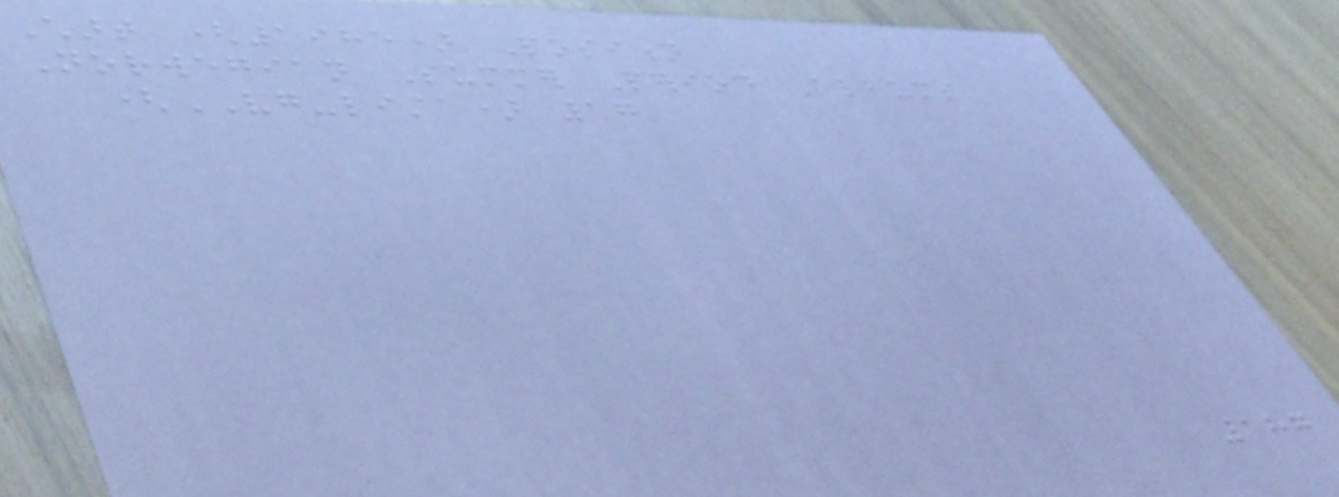Chart (1985) Position
Norwegian Summer Period Albums
(VG-lista) 17
187
